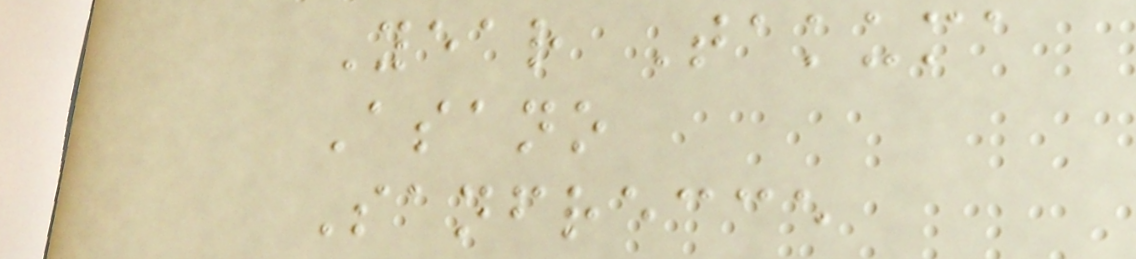Year Takuma
Asano
Sanfrecce
